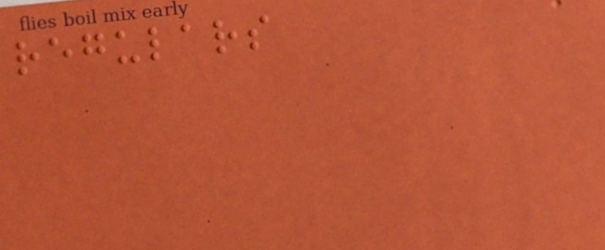regulars
